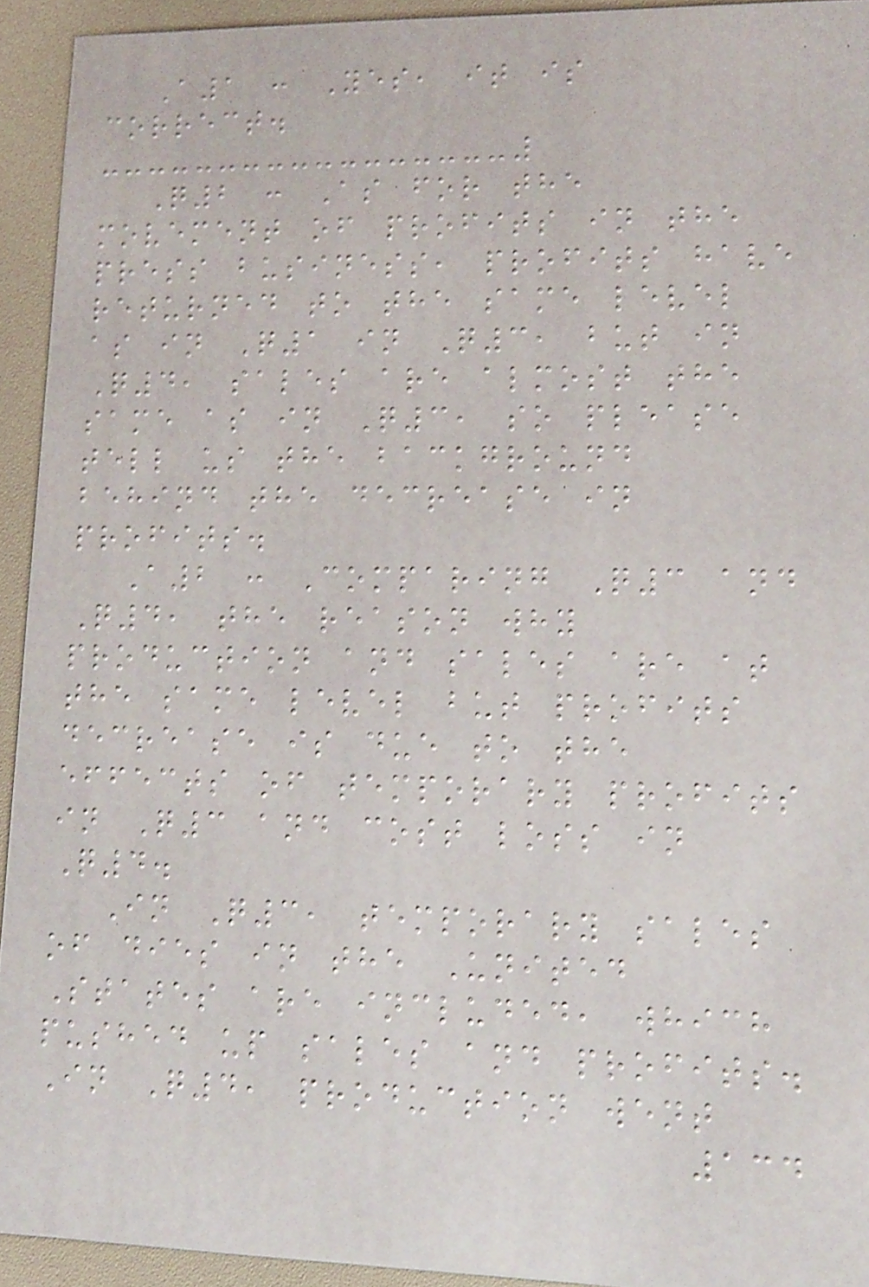A1 : Yes, it is
correct.
Q2 : As for the
movement of profits in the
press business, profits have
returned to the same level
as in Q1 in Q3, but in
Q4, sales are almost the
same as in Q3, so please
tell us the background
behind the decrease in
profits.
A2 : Comparing Q3 and
Q4, the reason why
production and sales are at
the same level but profits
decrease is due to the
effects of temporary profits
in Q3 and cost loss in
Q4.
In Q3, temporary sales
of dies in the United
States are included, which
pushed up sales and profits.
In Q4, production went
134
